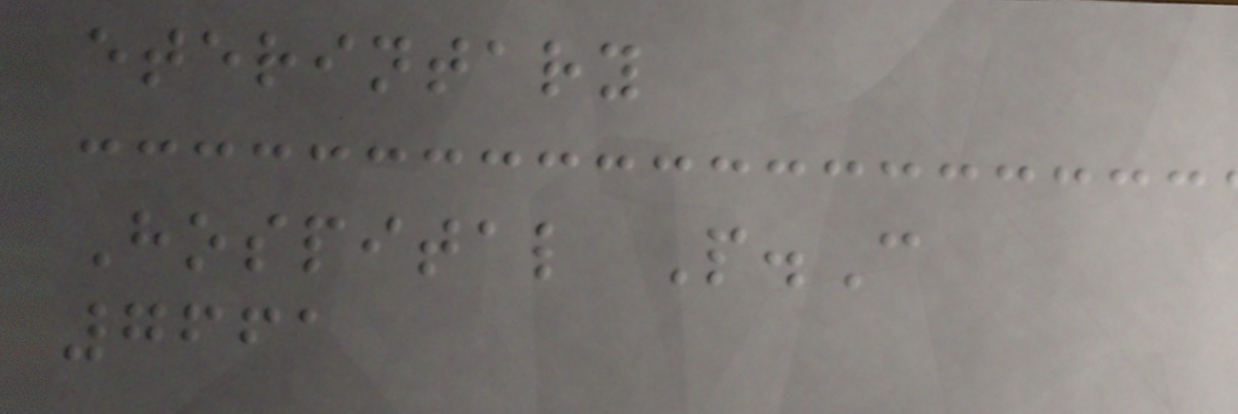eterintary
Hospital P.C
7661
